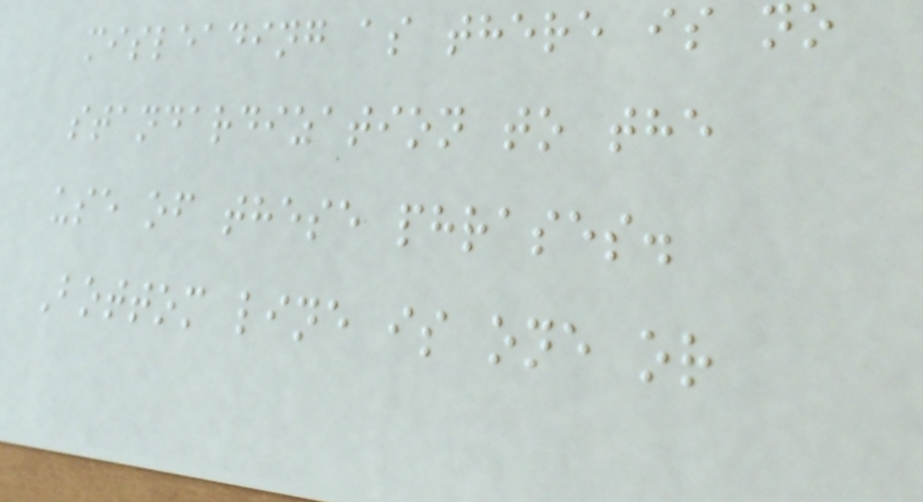misleading as there is no
standardization to the
use of these phrases.
Bottom line is one or
